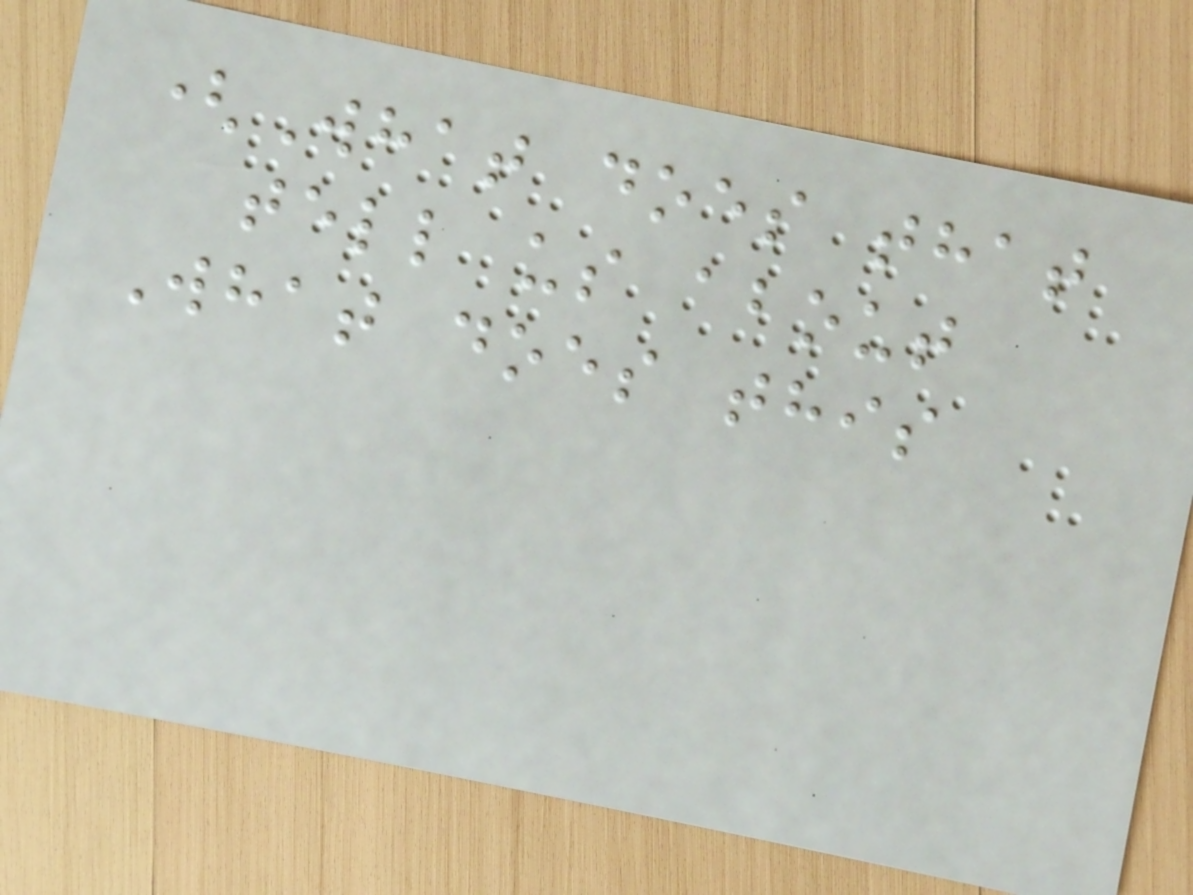(What does that
tell us about
What does this
